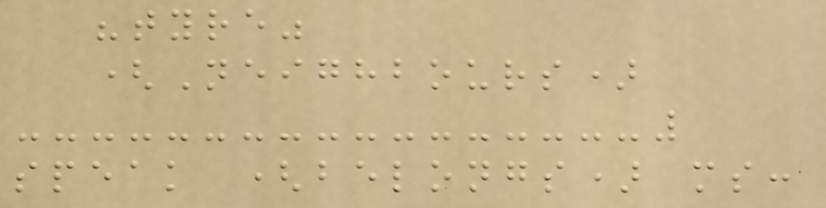"tyre"
(Neighbours)
speak (belongs) ms:
